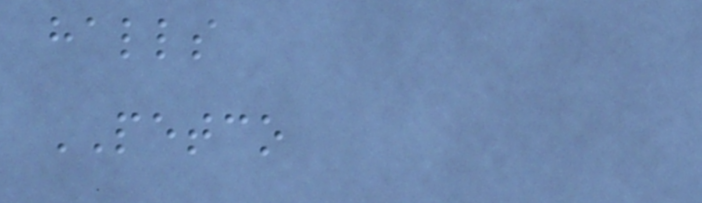halls
PETCO
